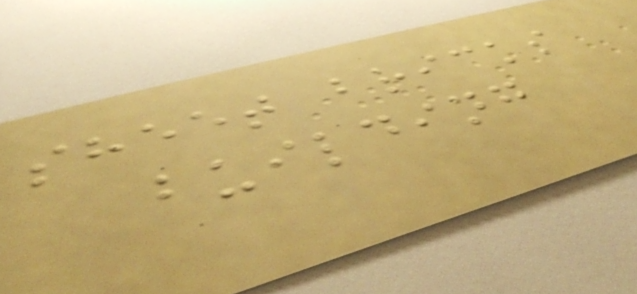sheet bricks
building
